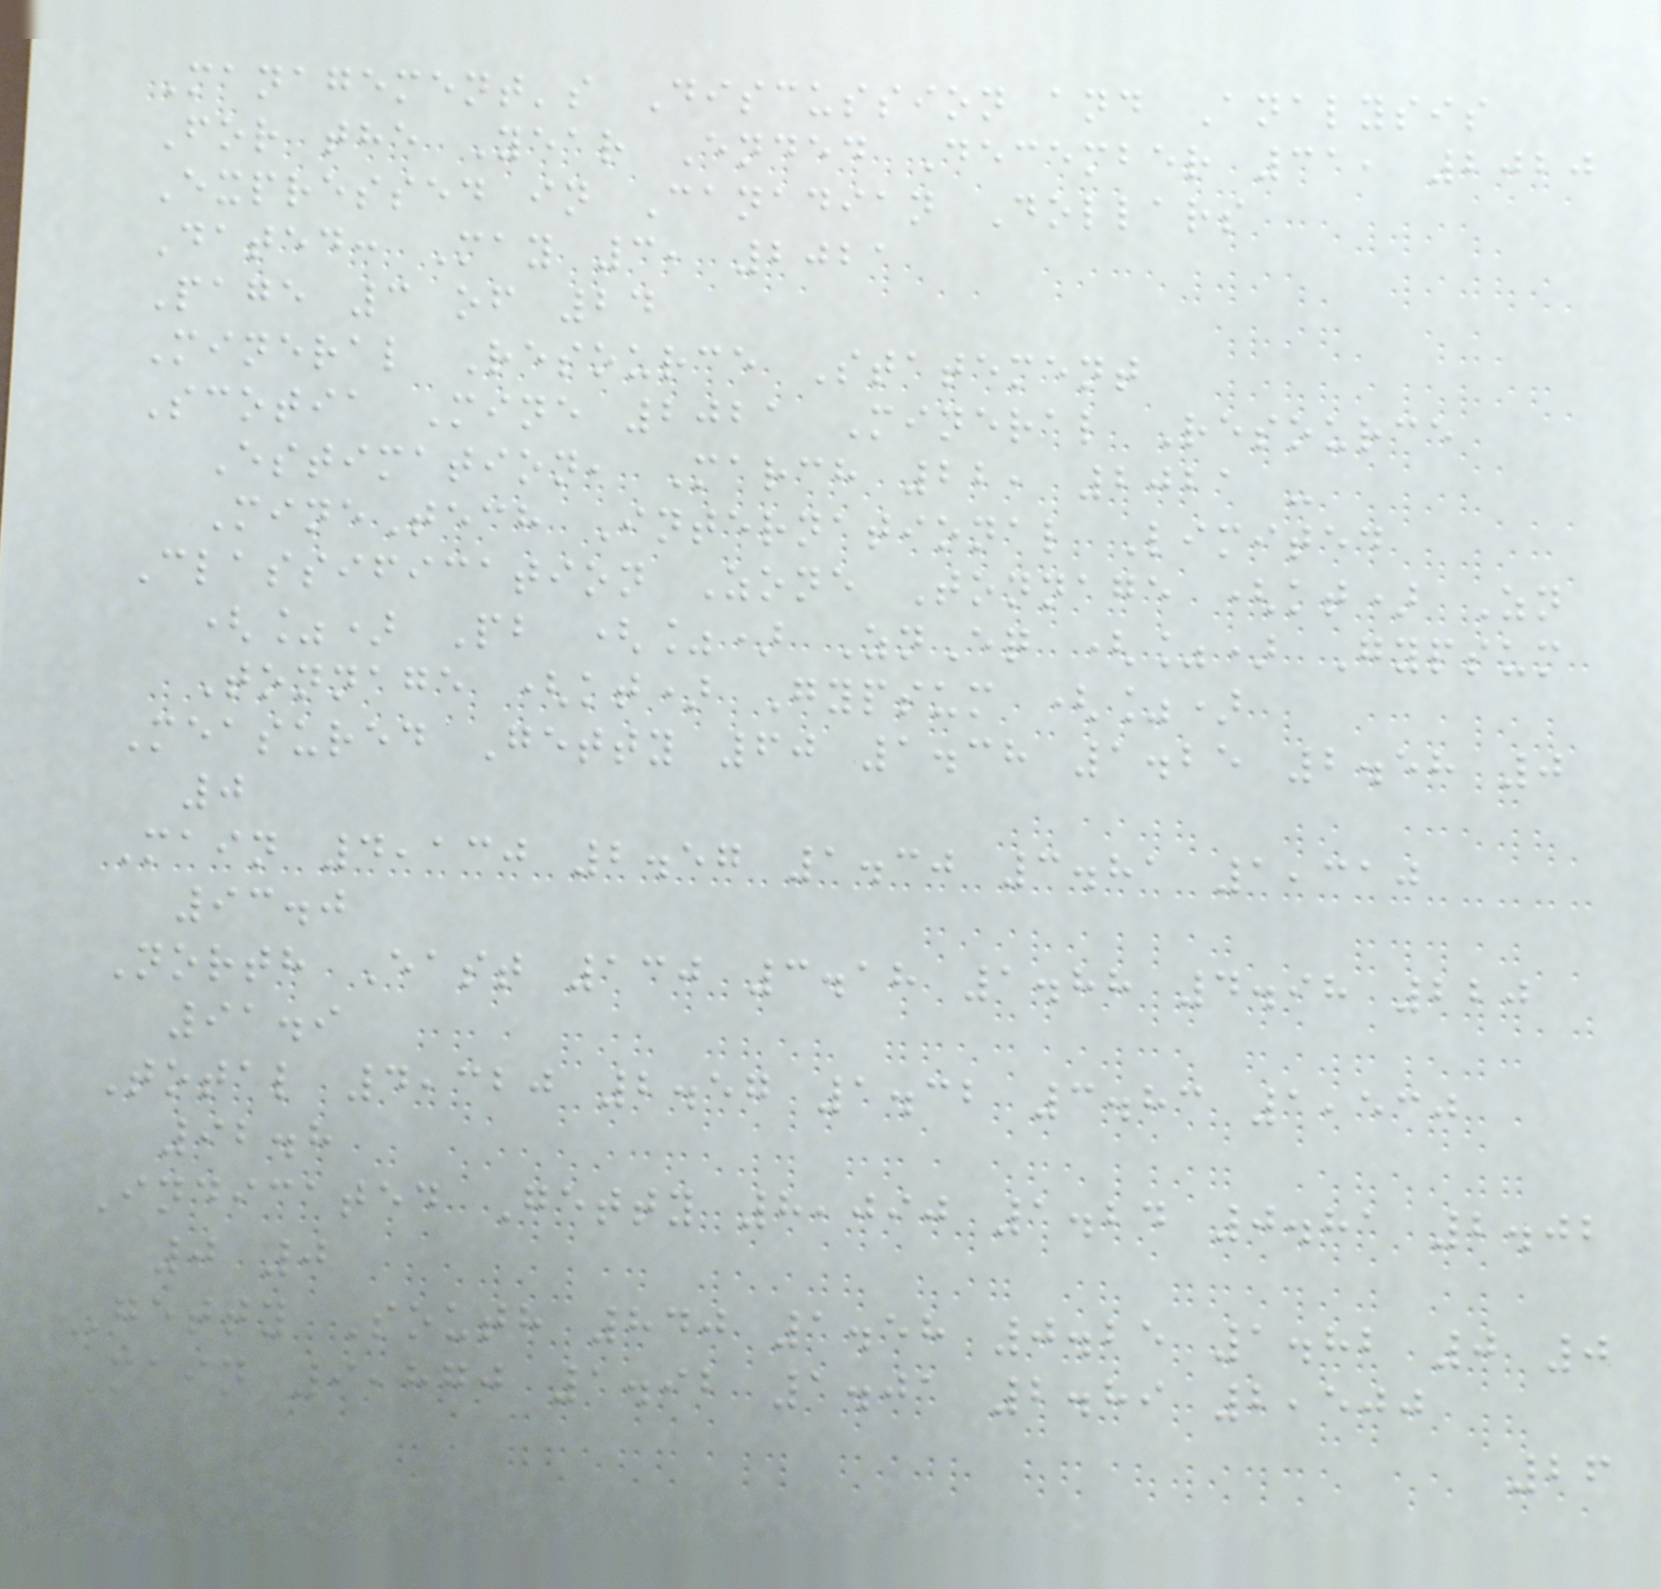Management's Discussion and Analysis
For the Year Ended December 31, 2020
Expressed in Canadian Dollars
Dated: May 3, 2021
Page 3 of 24
Mineral Resource Statement
Scotia Mine 2021 Mineral Resource
Estimation, March 22, 2021 -
MineTech International Limited
Classification Zone Tonnage (kt) Zn
(%) Pb (%) ZnEq (%) Gypsum
Tonnage (kt) Gypsum (%)
Measured Getty 60 1.38 1.25 2.58 0
0
Main 4,130 2.57 1.30 3.81 1,310
93.0
North East 130 3.18 1.88 4.98 220
91.9
Total 4,320 2.57 1.32 3.83 1,530
92.8
Indicated Getty 8,090 1.24 0.81 2.02
0 0
Getty South 840 1.58 0.25 1.82 0 0
Main 9,870 1.92 1.01 2.89 2,500
26
